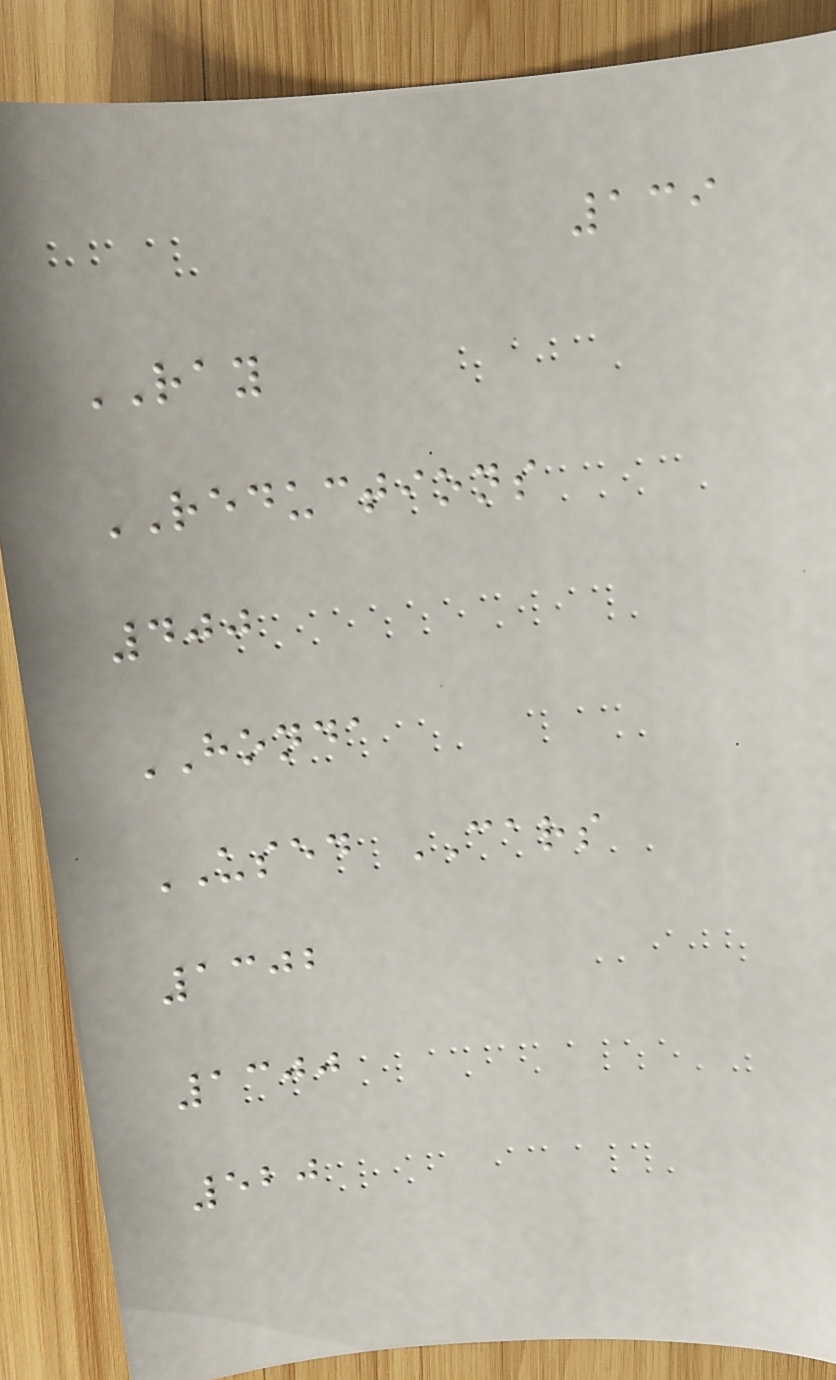139
RAY
REDUCTIONS
400
HONDA
USED CARS
1302
1300
520
